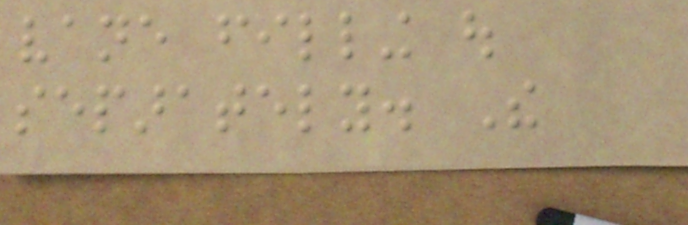vane filling out
separately. The
